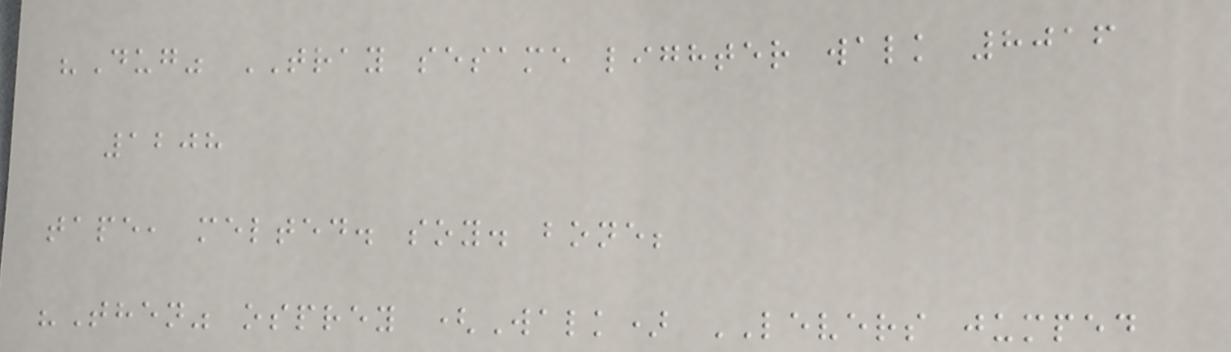"Dug" TRAY sesame lighter walk 8016
1208
tape, melted. soy. bone;
"Then" osprey (Walk) LEVERS jumped
